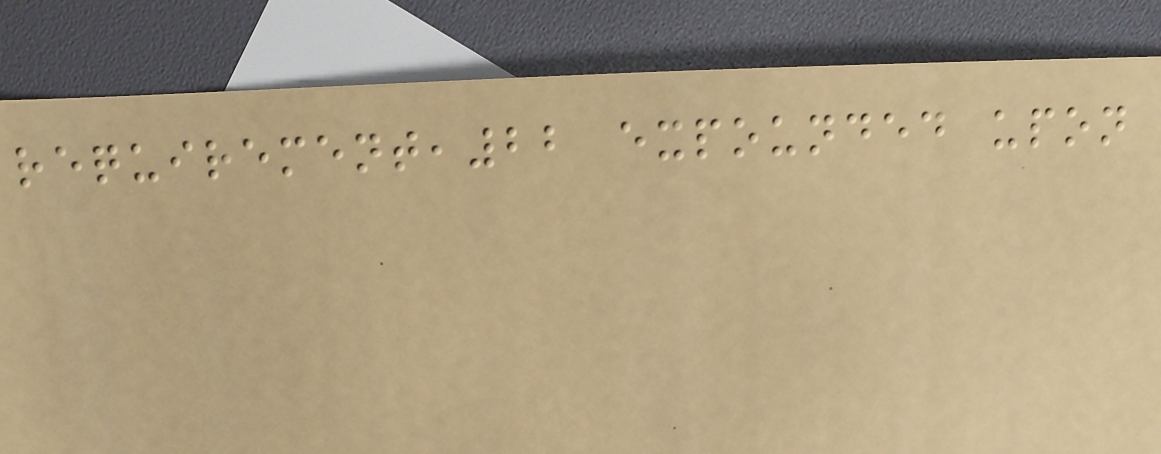requirement,22 expounded upon
